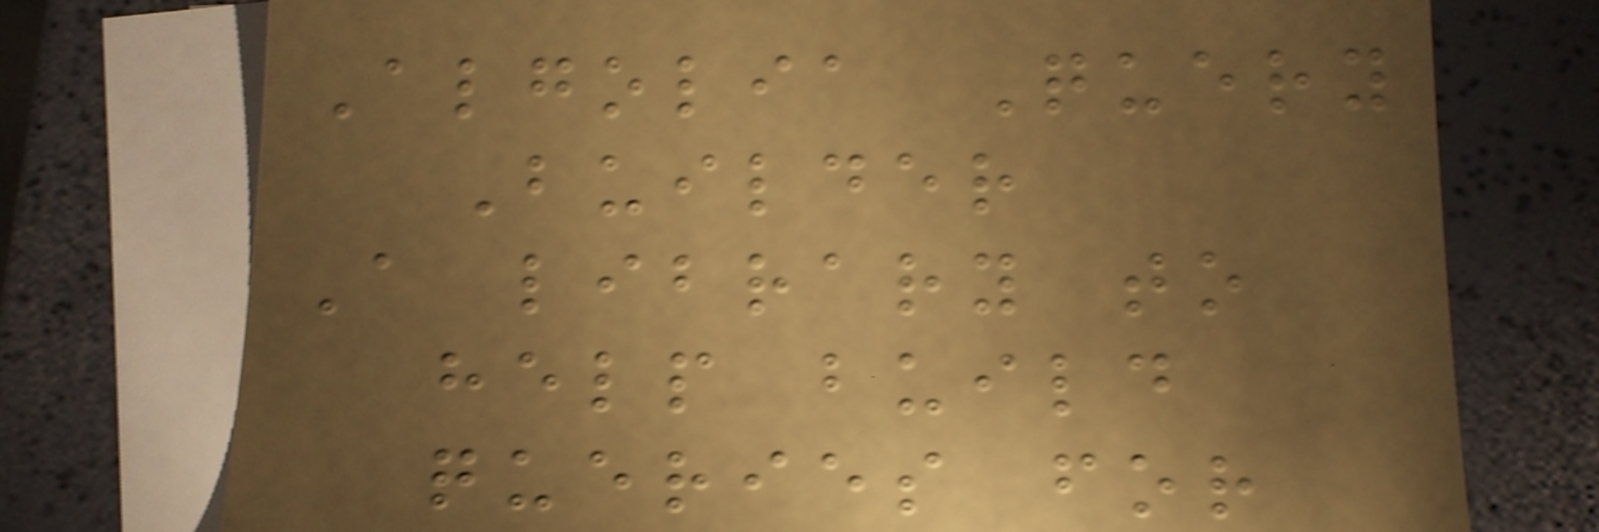Algolia Query
Builder
A library to
help build
queries for
